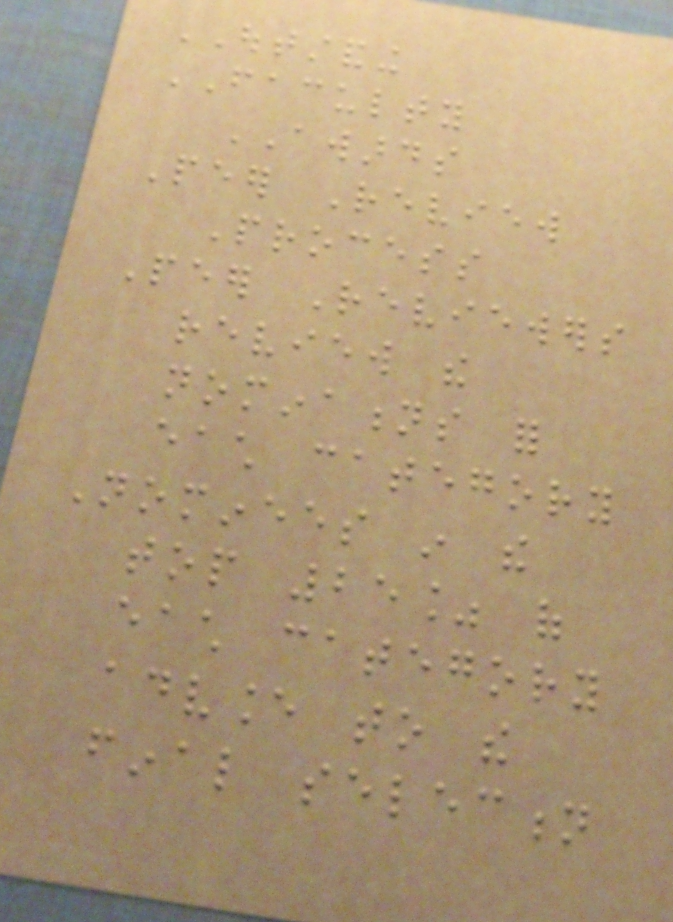OUTSTANDING
FACULTY
AWARDS
Peer Review
Process
Peer Reviewers
review the
nominations for
each category
Nominees in the
top 25% of
each category
advance to the
final selection
